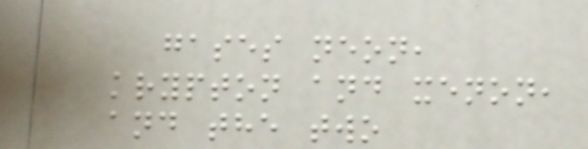gases neon,
krypton and xenon,
and the two
